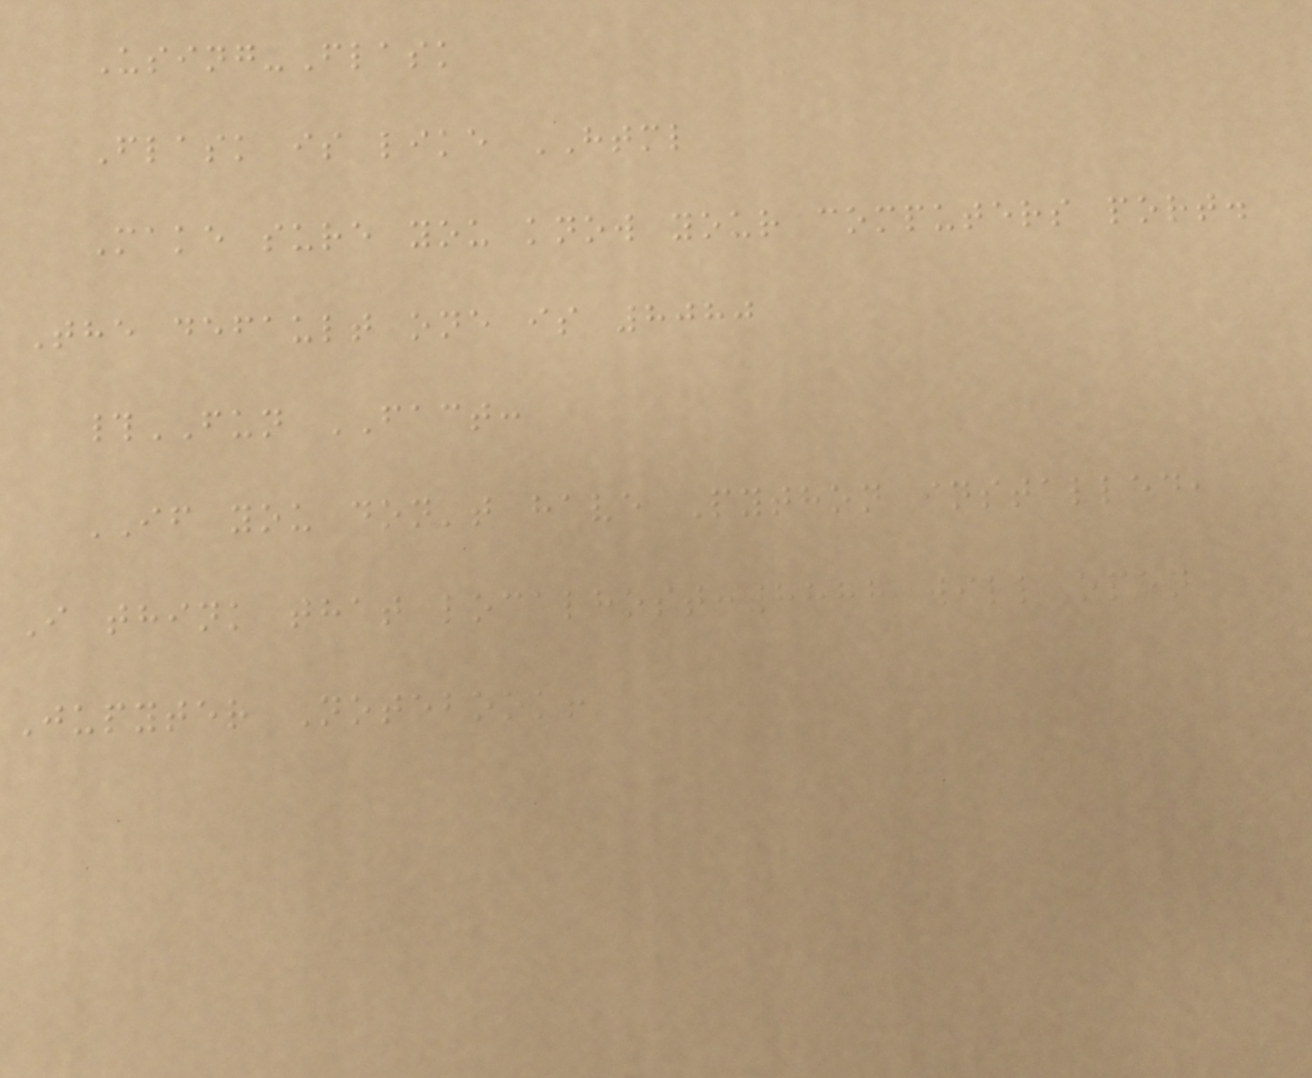Using-Flask
Flask is like HTML
Make sure you know your computers port.
The default one is 8080
#FUN FACT:
IF you don't have Python installed,
I think that localhost:8888 will open
Jupyter Notebook!
